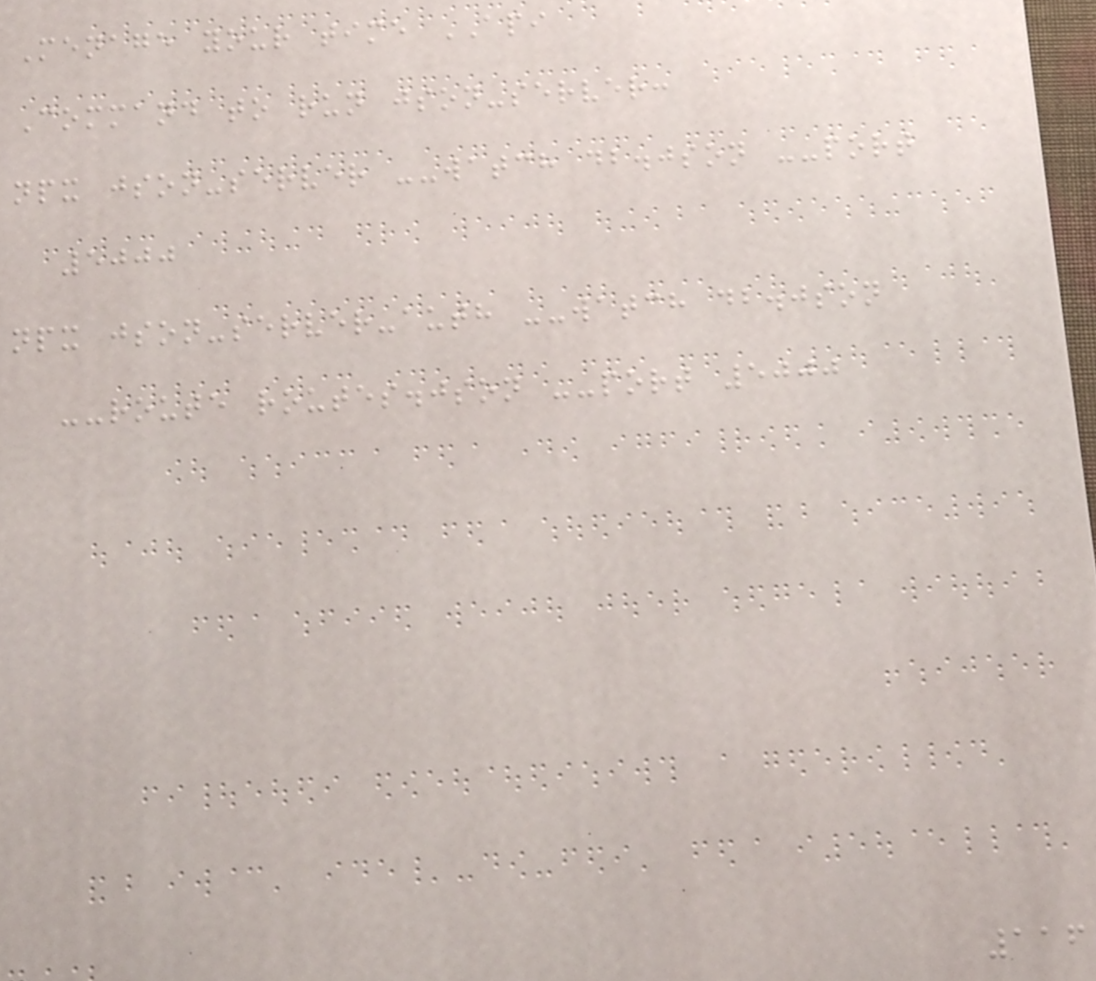Menage your time API
Command to run json-server:
npx json-server --watch db.json --port
5000
npx json-server-auth --watch db.json
--route routes.json --port 5000
116
